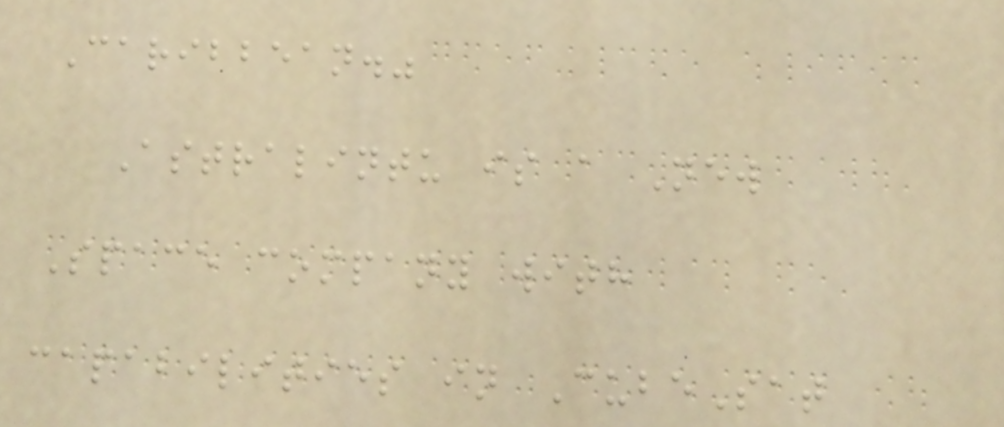Caribbean."
Astralintu is a New
Space company with
capabilities in CubeSat
